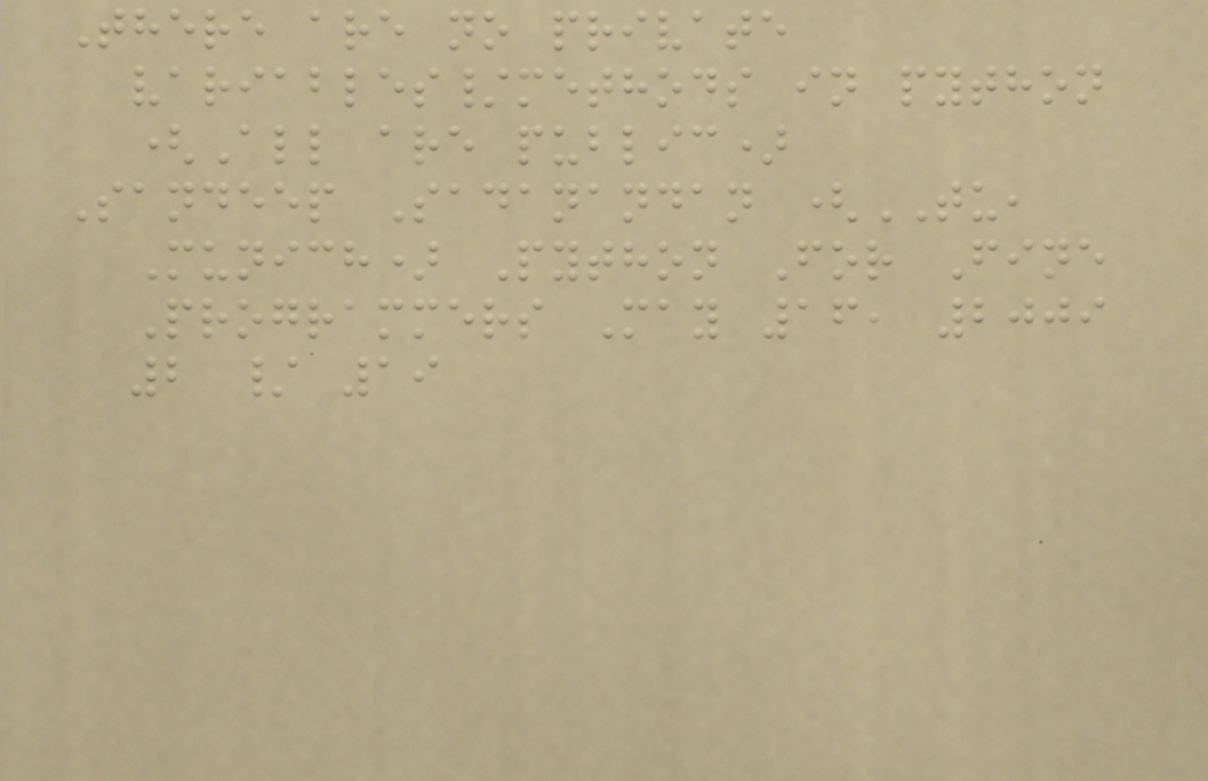There are no private
variables/methods in python
(All are public)
Sandeep Sadanandan (TU,
Munich) Python For Fine
Programmers May 16, 2009
2 / 19
